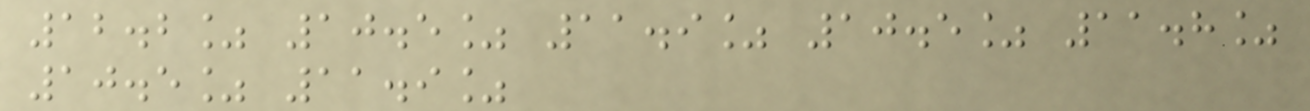12.2% 10.5% 11.9% 10.5% 11.8%
10.5% 11.9%
